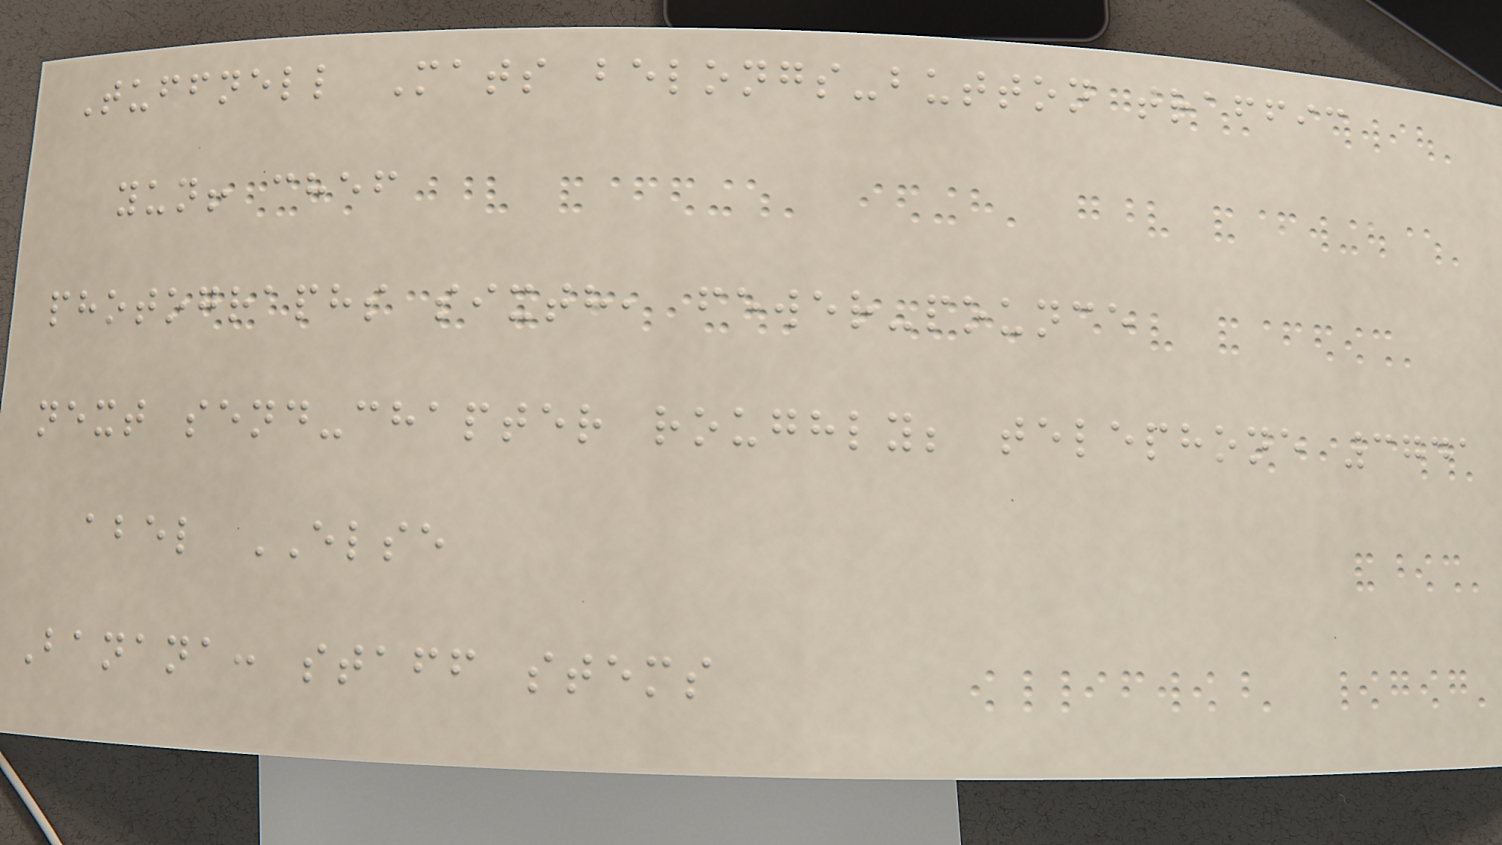Tuffnell Mats belongs-button traffic
yun! chef
photographs sixth, fewer-pounce
next send-chapter roughly; telephone 3741
abel ELSE
Banana: staff stems
